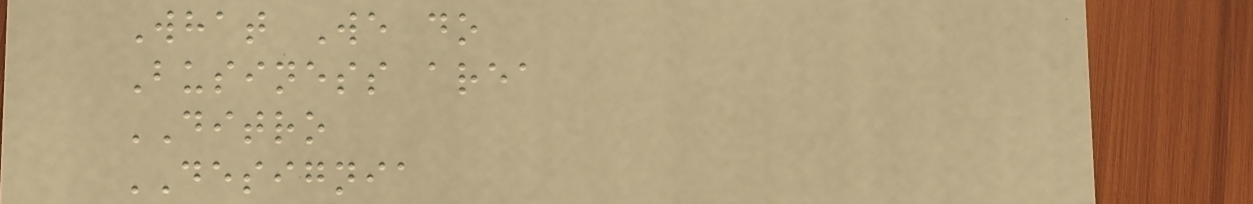What We do
Business area
DITRO
DESIGNIA
